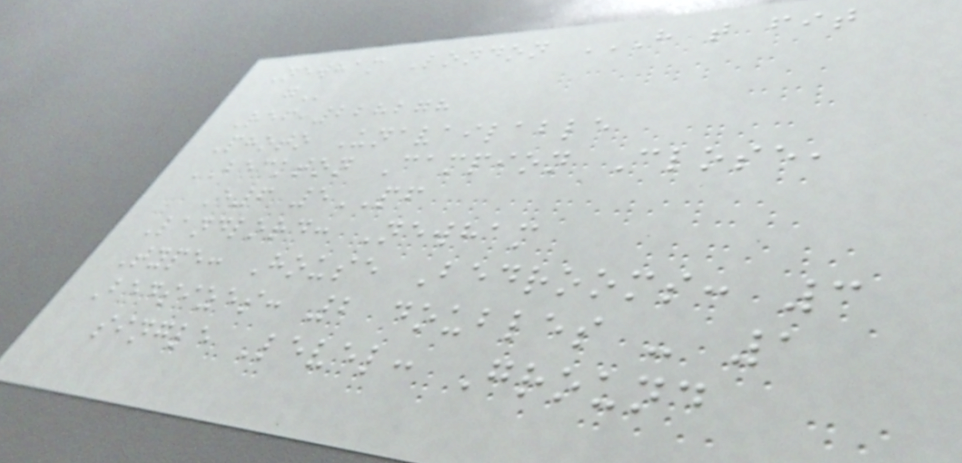Newham London H T FIT
G
Ref:228278
Photo Unavailable
BECKTON Campion Close,
E6 5PF
Landlord: Newham
Type: House Bedrooms: 3
Bedsizes: 2 doubles - 1
single Level: Ground
